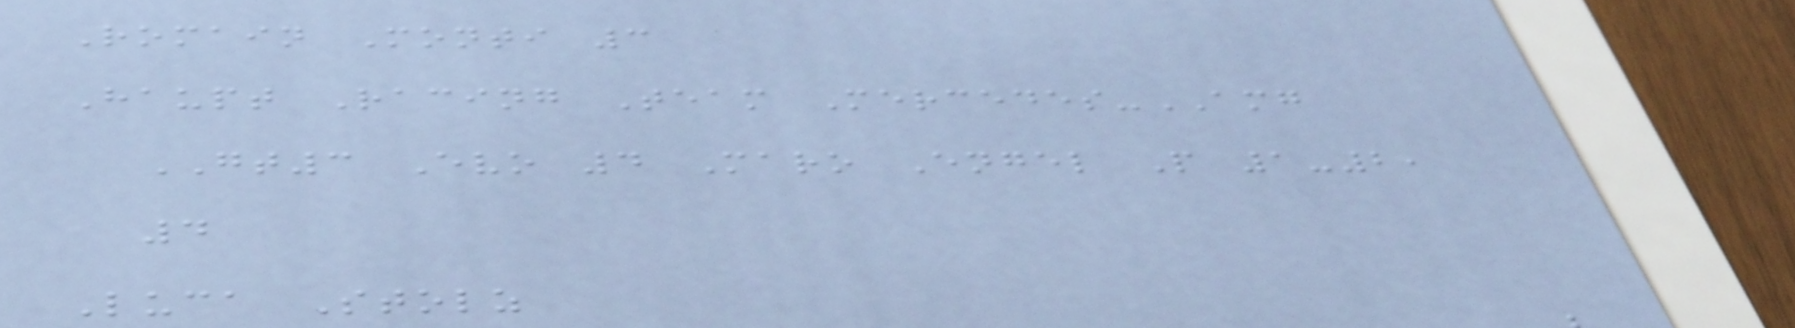Romain Monti 3
Haupt Racing Team Mercedes-AMG
GT3 Evo 4 Maro Engel P 1-2,
4
Luca Stolz
